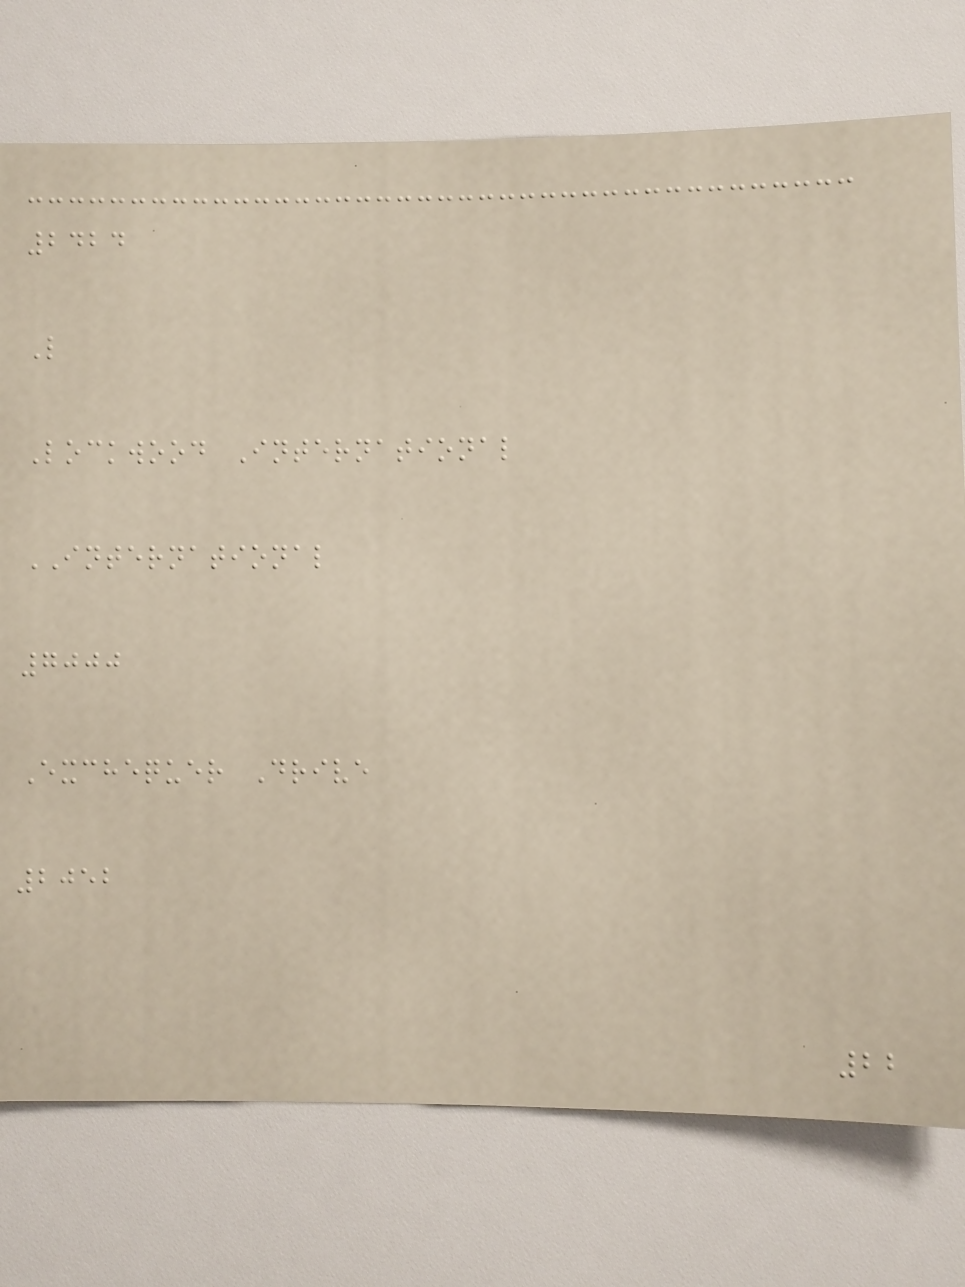2424
L
Lockwood International
INTERNATIONAL
7000
Exchequer Drive
2052
22
